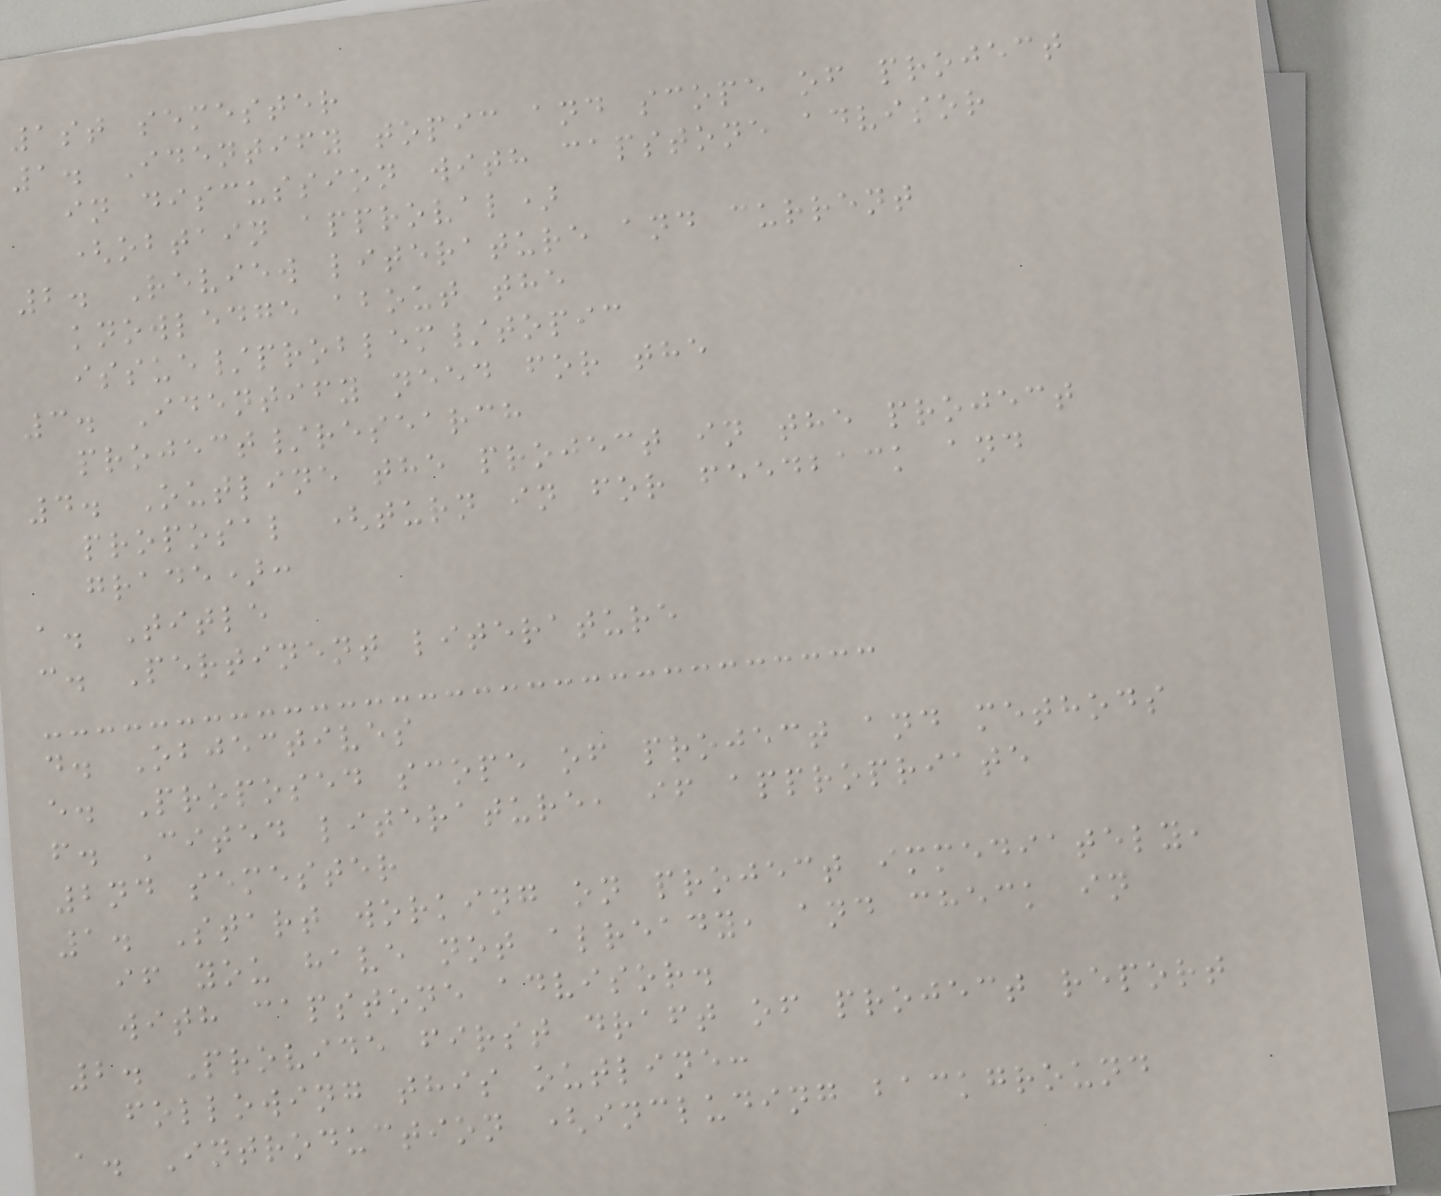1st semester
1. Identify topic and scope of project
in discussion with capstone advisor
(obtain approval)
2. Review literature and current
knowledge about the
issue/problem/topic
3. Identify need for the
project/research
4. Outline the project in the project
proposal (turn in for feedback and
grade):
a. Title
c. Pertinent literature
d. Objectives
e. Proposed scope of project and methods
f. Cited literature, if appropriate
2nd semester
1. Start working on project immediately,
if you have not already, and check in
with capstone advisor.
2. Provide first draft of project report
following this outline:
a. Introduction (including background
